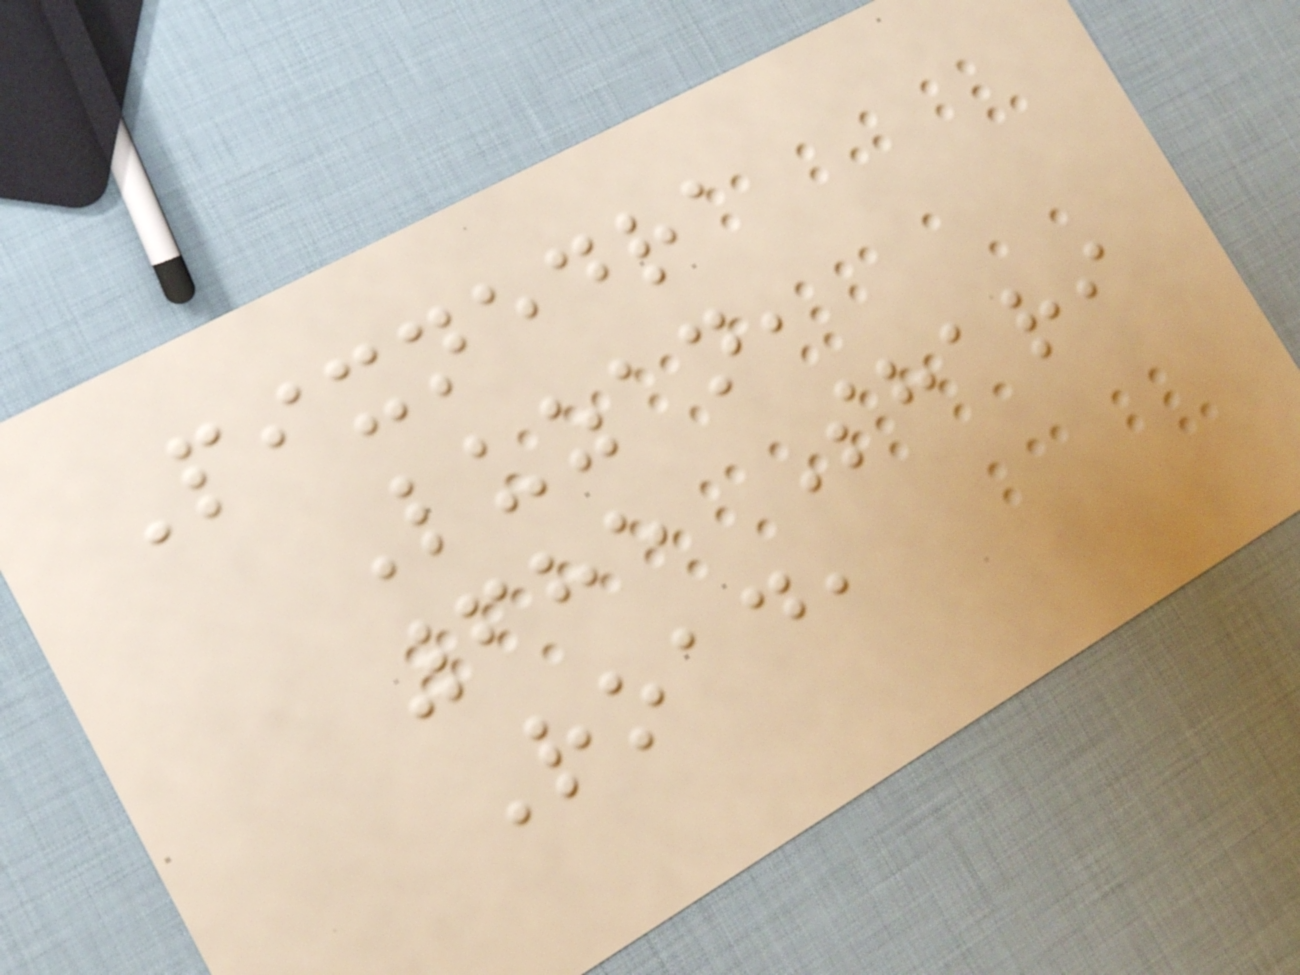Pixnedra
Luzan,
685 Shari
Road,
